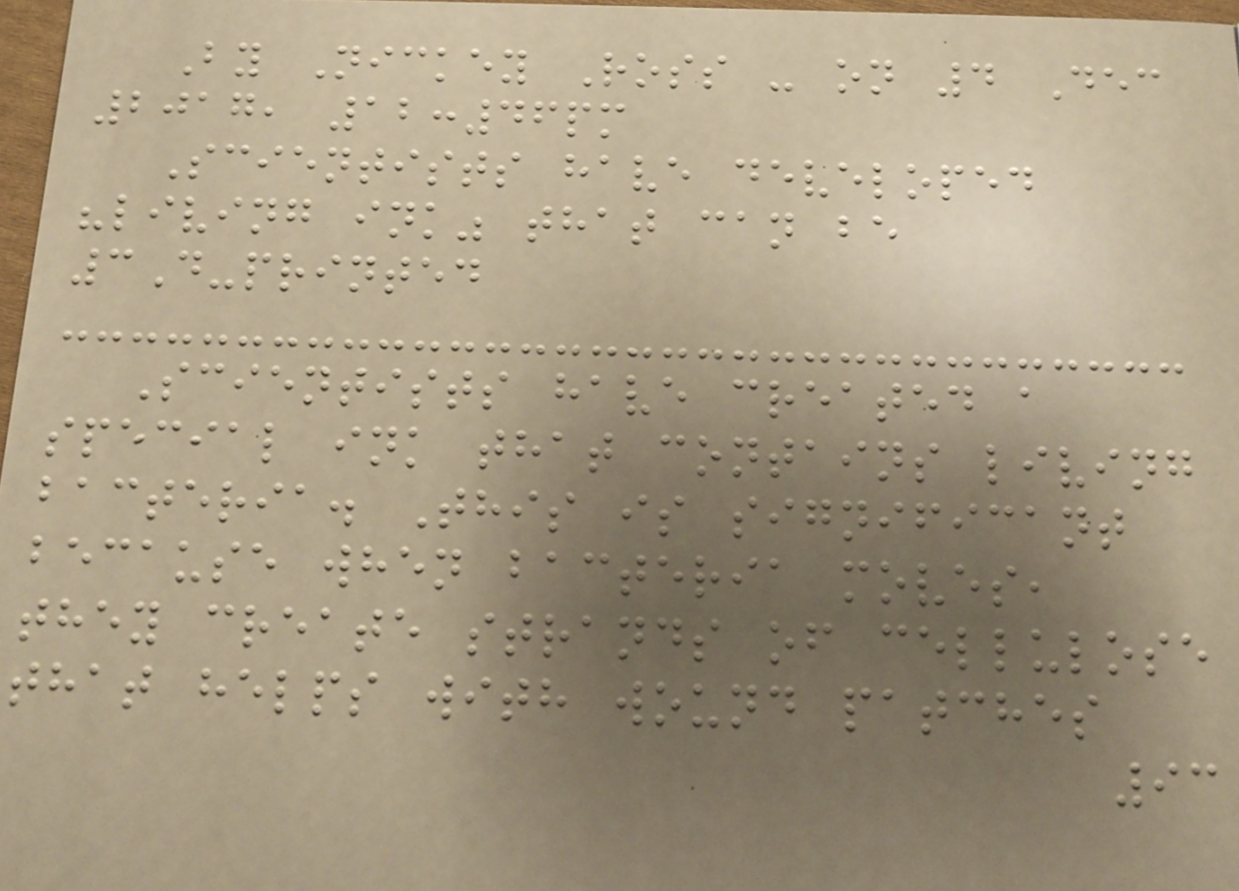By Nickey Ross - on 4 Dec
2017, 12:46pm
Scientists have developed
"living ink" that can be
3D-printed
Scientists have created a
special ink that contains living
bacteria. This is significant
because when bacteria moves,
they create strands of cellulose
that helps with wound patches
93
